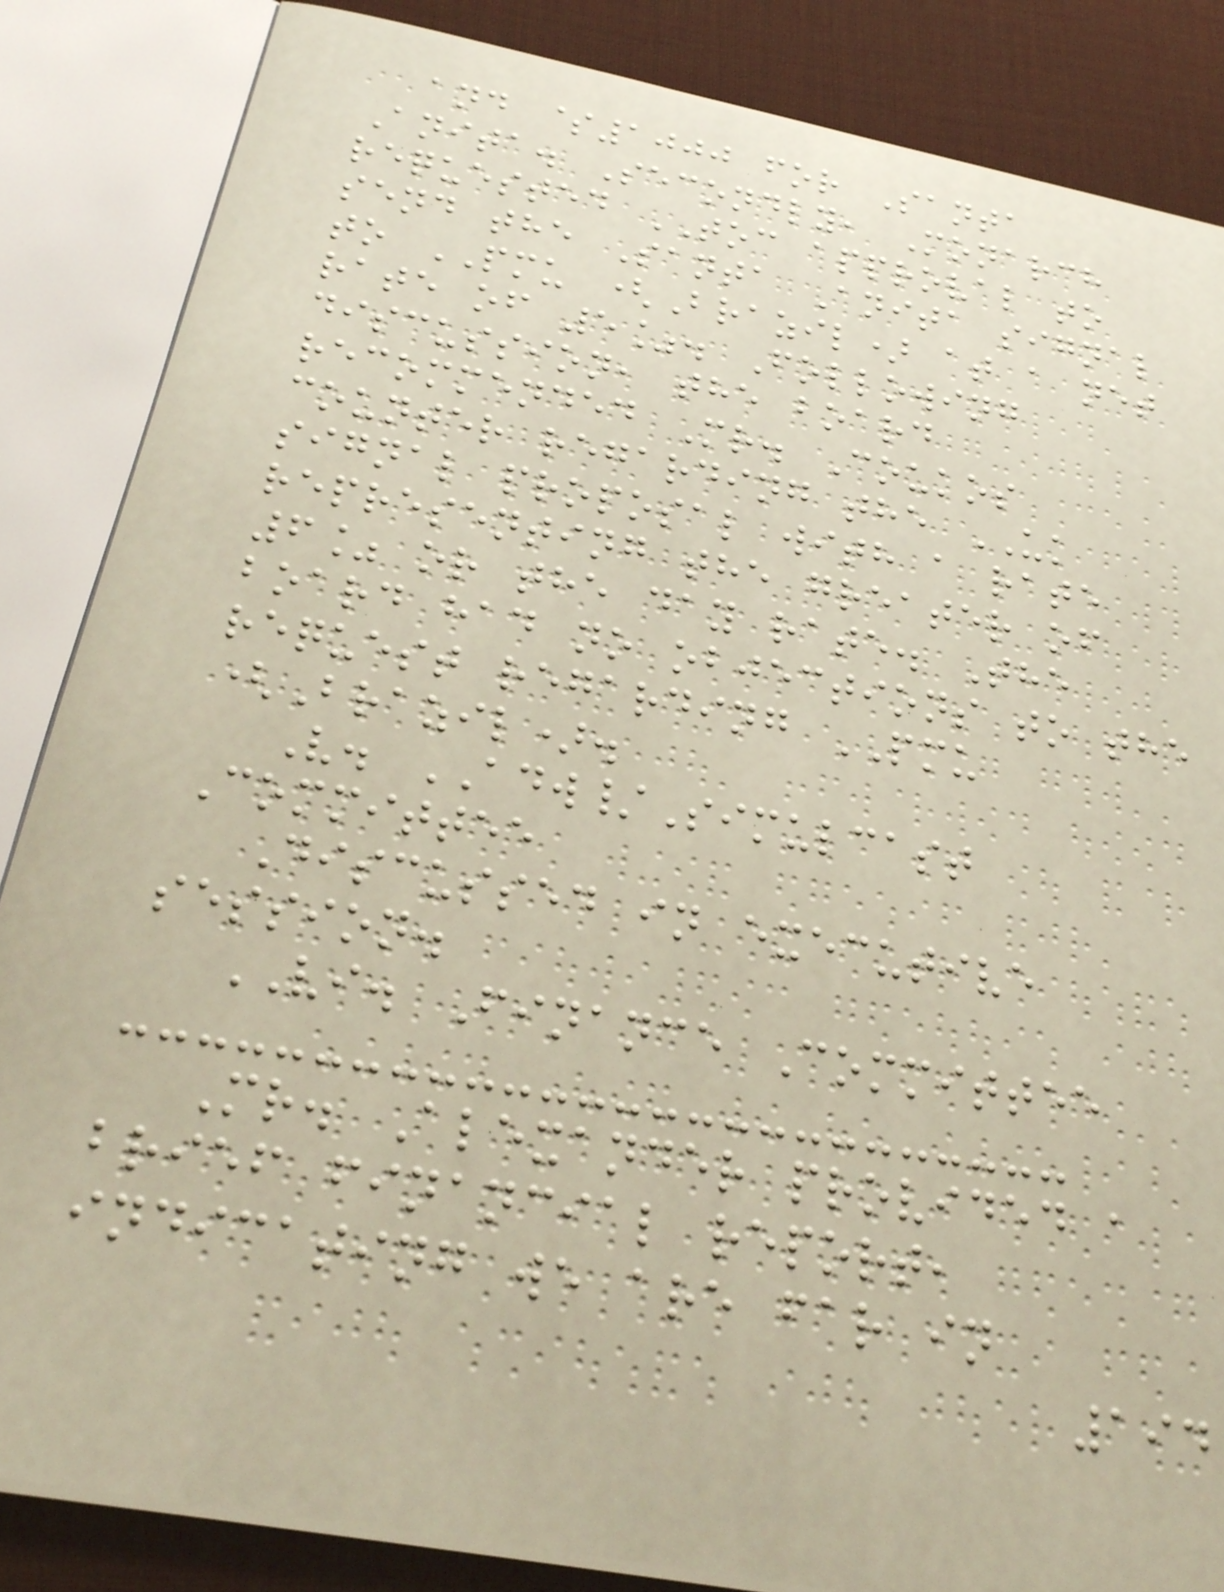and $1000 for Santa
Anita. Secondly, Monarch
requested TOC approval to
send the Santa Anita signal
to PMU (Brazil) at a net
rate of 5%. Following
discussion, the board
recommended Mr. Coukos
counter regarding the UK
signal proposal with a rate
representing the greater of
6% or the day rate. The
board had no objections to the
request regarding PMU
(Brazil).
V. ADW/Simulcast
Committee
Discussed in executive
session.
VI. Finance Committee
Mr. Alexander provided a
brief financial report,
indicating we are far in
194
